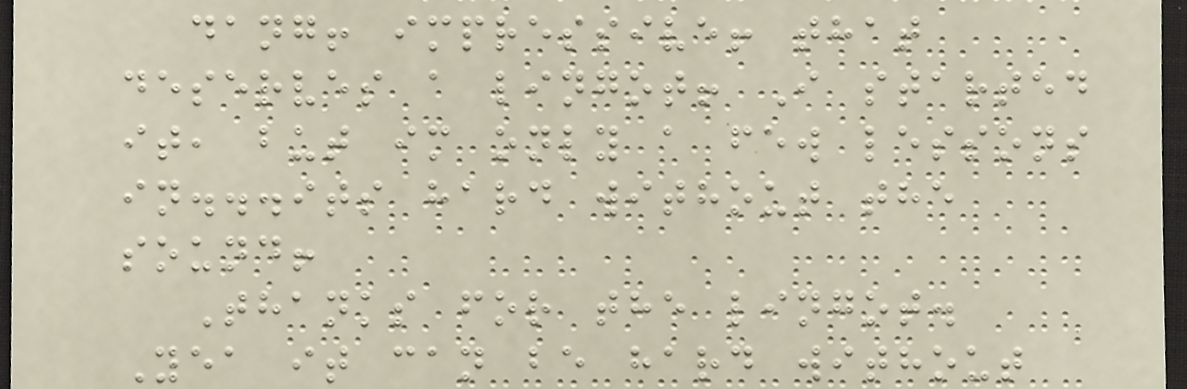dang! impressive! that
deserves a lingot! I started
it, but im only a few lessons
in...its hard without the
sound!
Thanks for the lingot.
Yea it can be hard without
